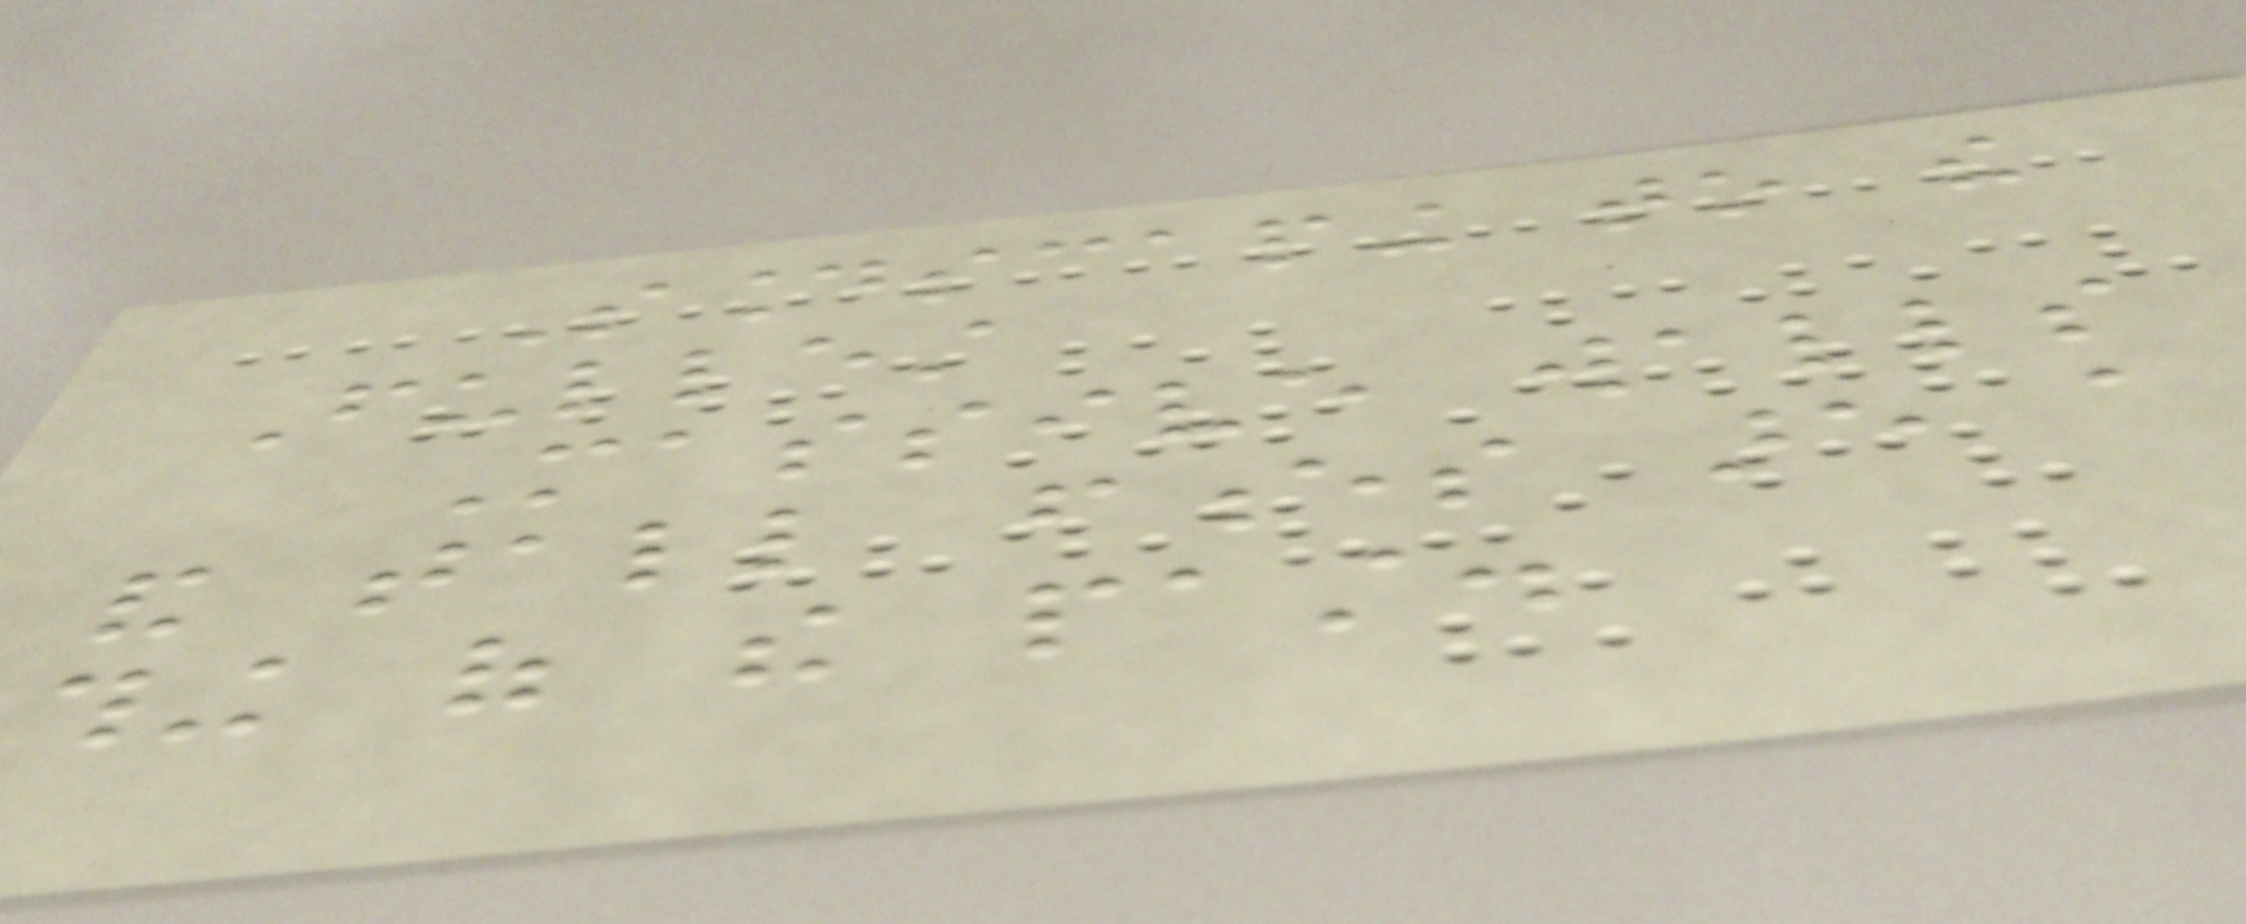Soundscaping to the
Fullest
Massive walls
and tall fences are a
thing of the past.
